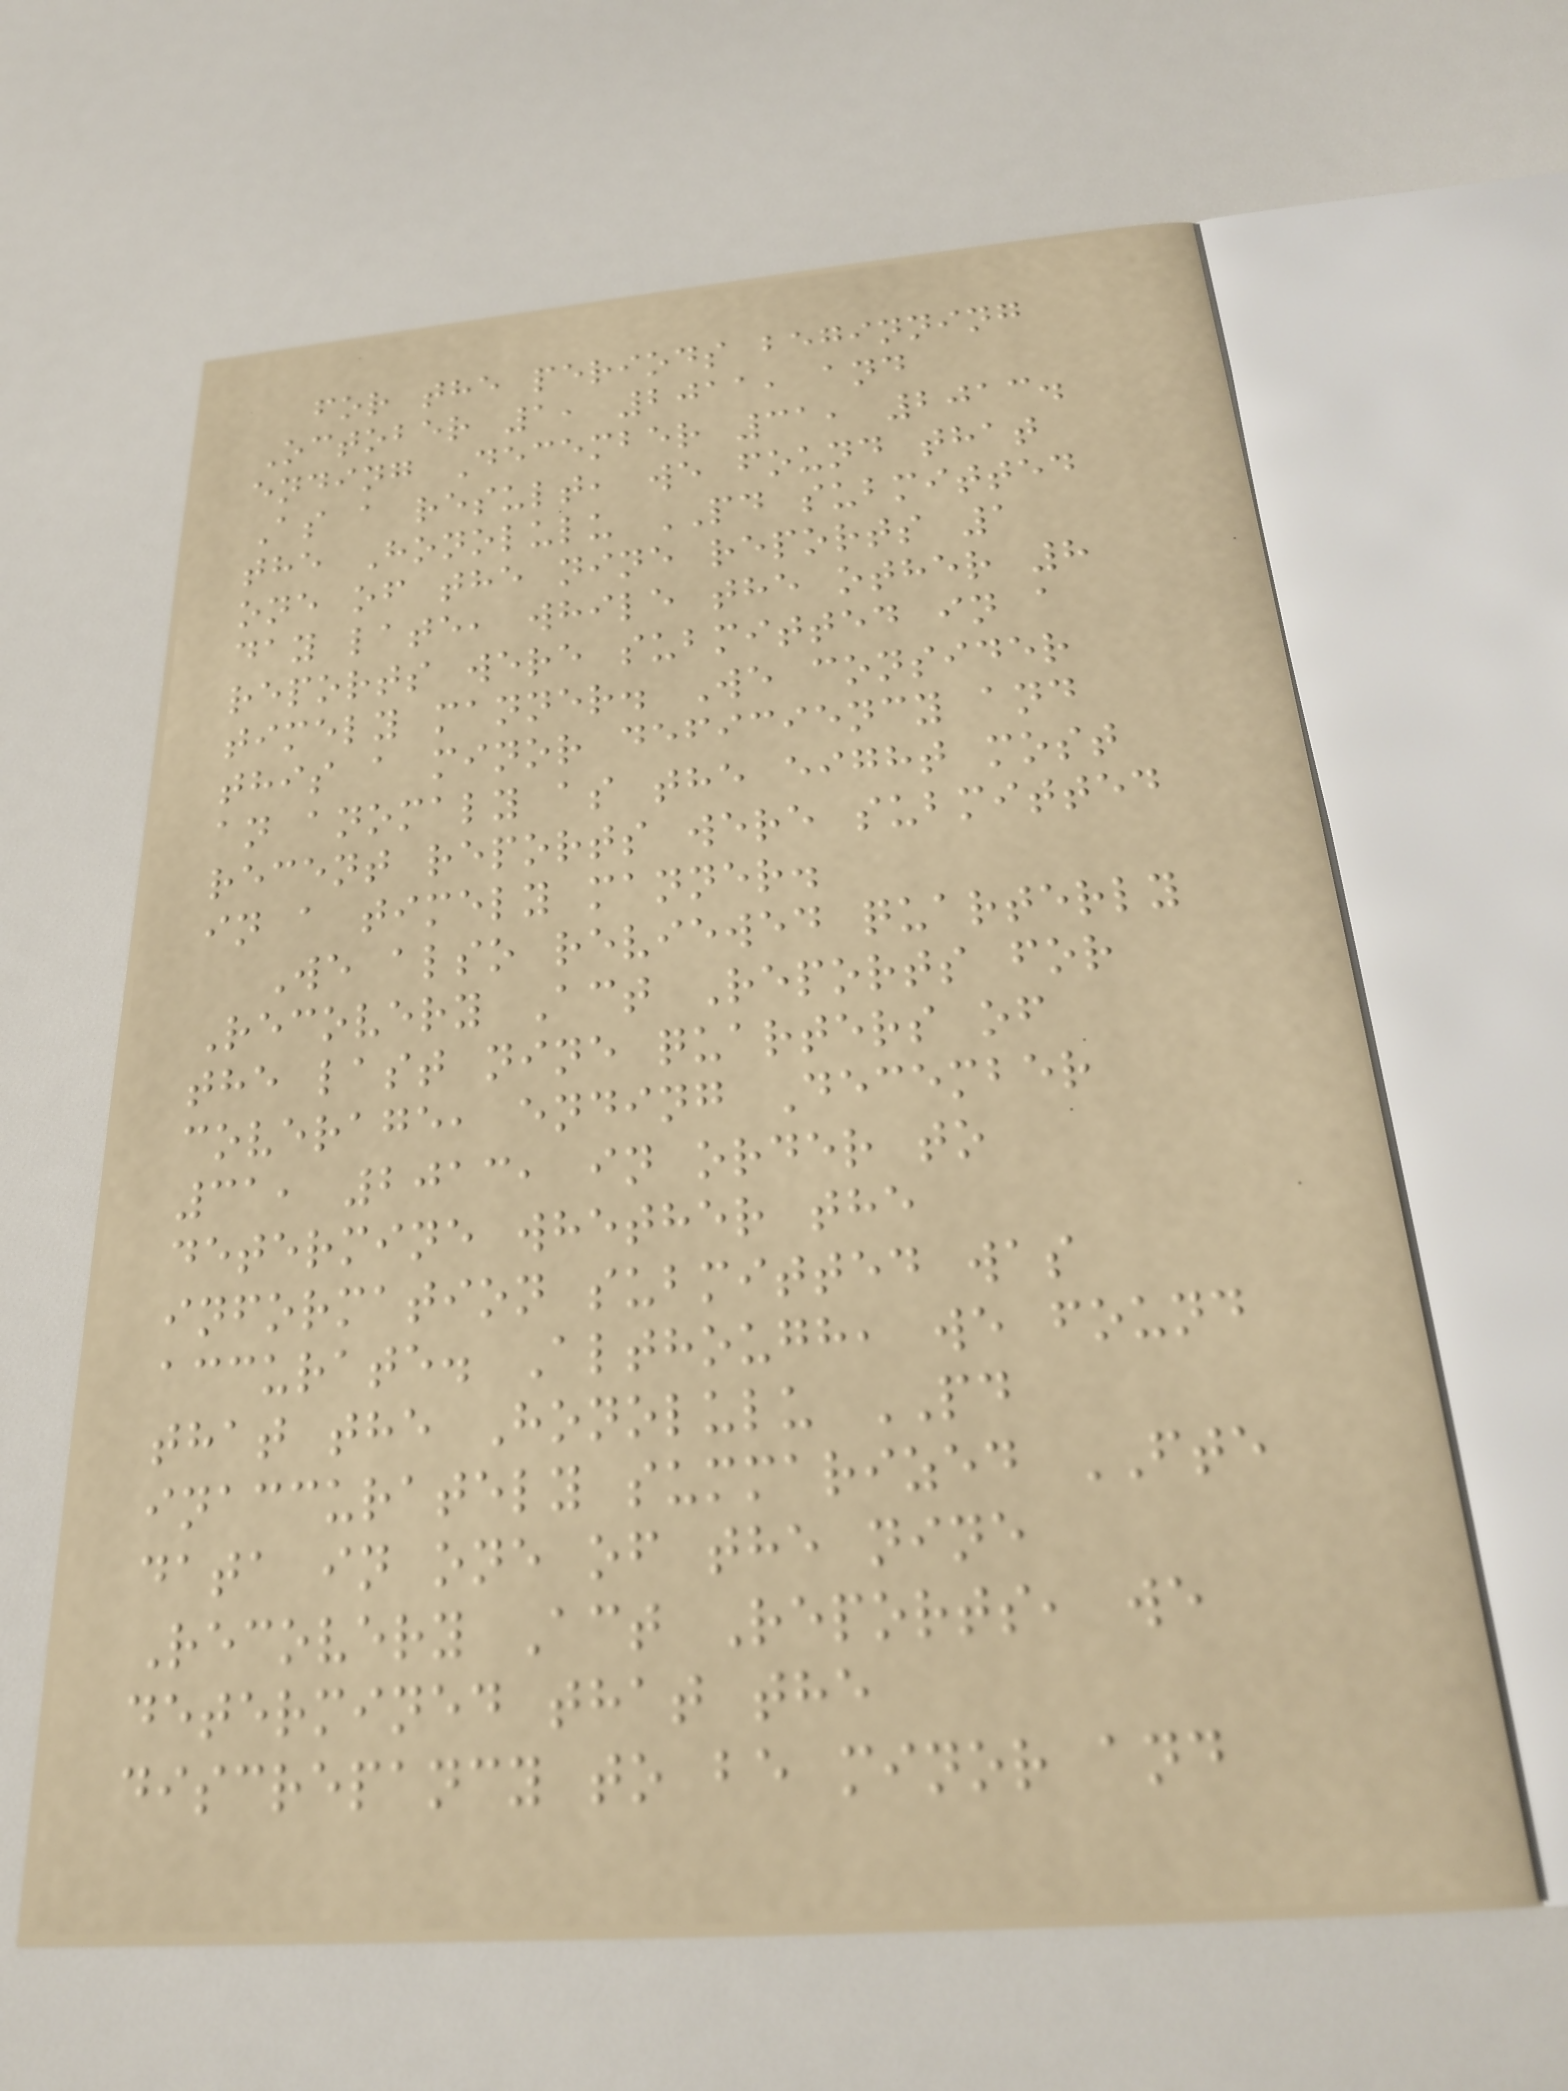for the periods beginning
October 1, 2011, and
ending December 31, 2013.
As a result, we found that
the Honolulu PD submitted
one of the nine reports 1
day late, while the other 8
reports were submitted in a
timely manner. We consider
this a minor deficiency and
an anomaly as the eight most
recent reports were submitted
in a timely manner.
We also reviewed quarterly
Recovery Act Reports for
the last nine quarters of
coverage, ending December
31, 2013, in order to
determine whether the
information submitted was
accurate. Although, we found
that the Honolulu PD
inaccurately summarized FTE
data in one of the nine
Recovery Act Reports, we
determined that the
discrepancy to be minor and
